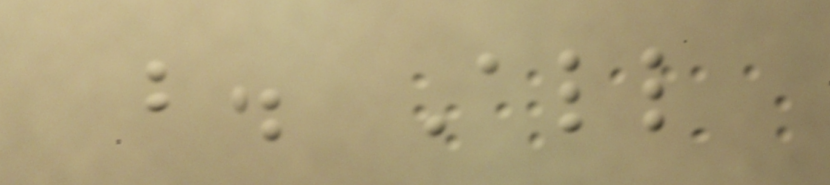b. All
